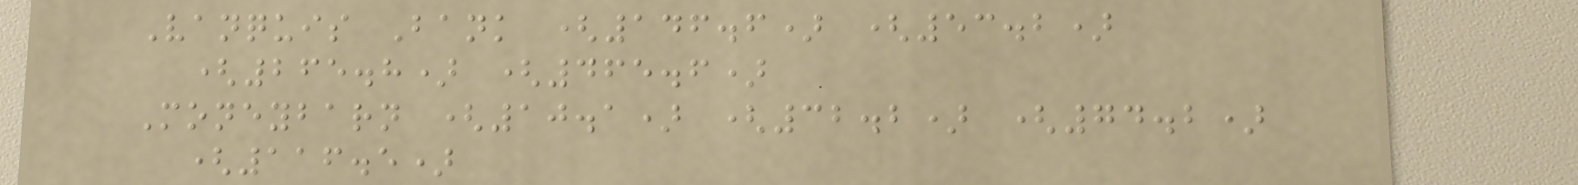Vanquis Bank (146.6) (53.2)
(265.8) (465.6)
Moneybarn (10.1) (32.2) (74.2)
(116.5)
